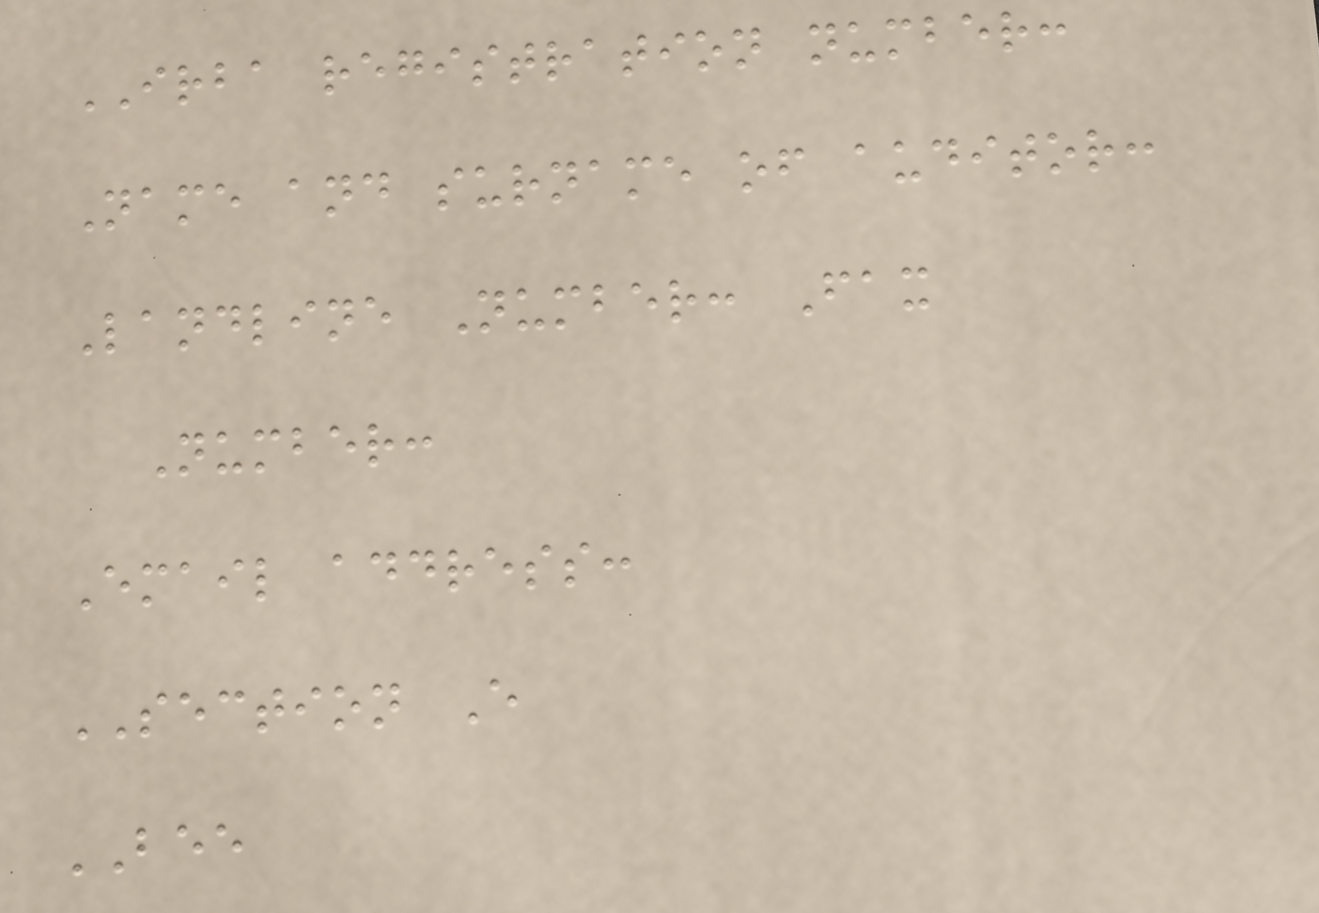IRBA registration number:
Name and surname of auditor:
Landline Number: Fax
Number:
Email address:
SECTION E
BEE
